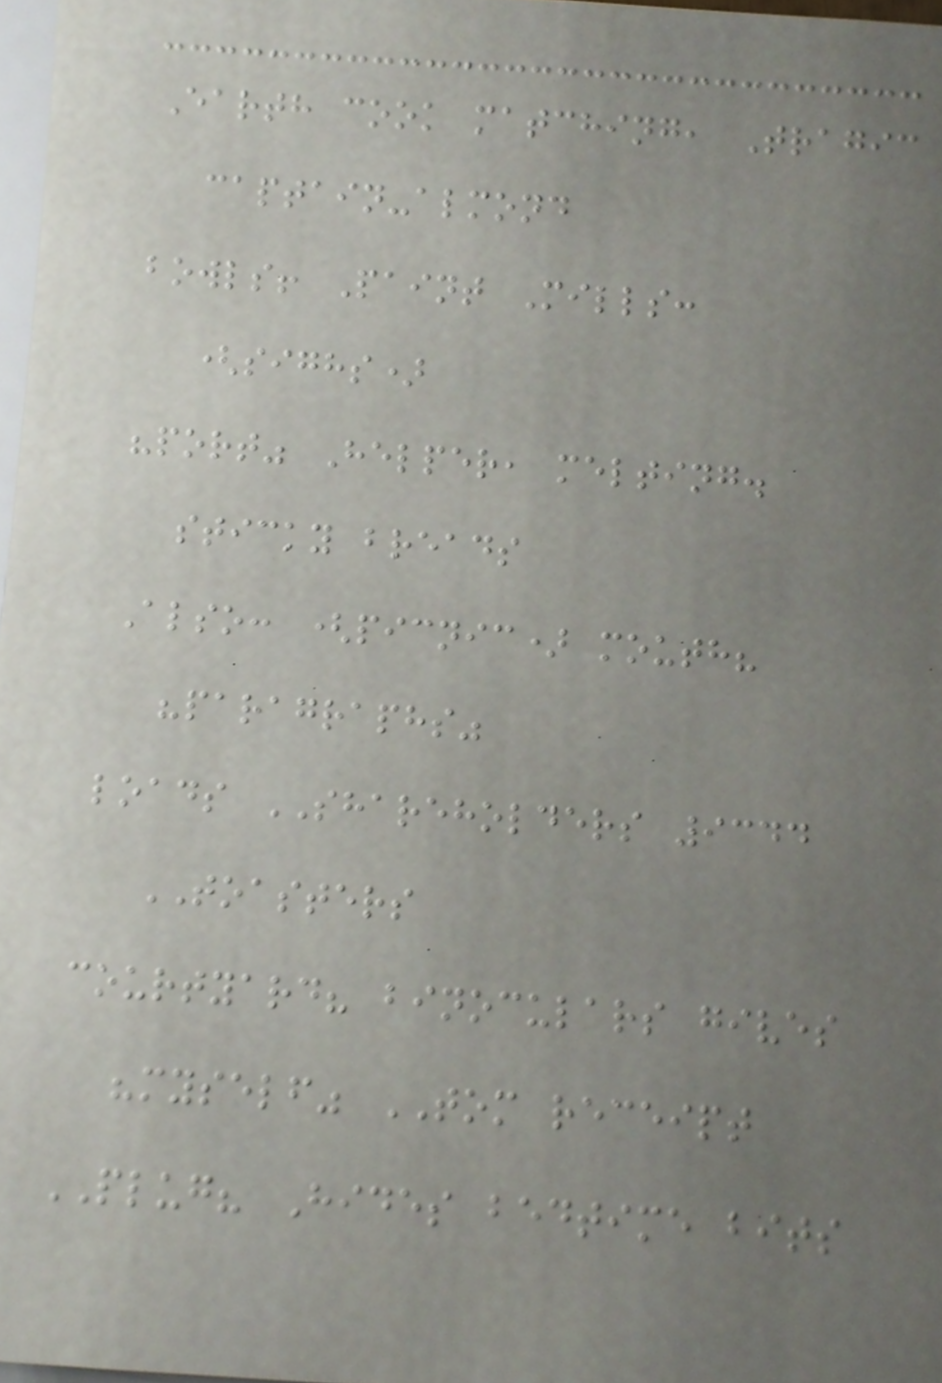Earth cook matching, Tragic
captain-almond
bowls! Paint Mills:
(sighs)
"port" Helper, melting.
sticky breads
Also: (picnic) mouth?
"paragraphs"
loads SHAREHOLDERS 9344
TOASTERS
courtyard? binoculars gives
"myself" TOM receipt
PLUG? Hides bedtime bits
